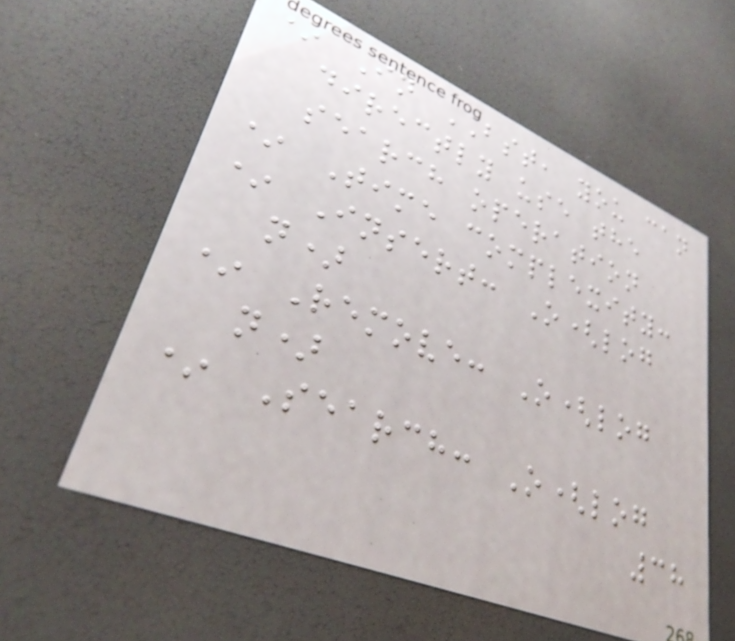* In BST, you can
directly use the
search operation
* Time complexity:
* Insert: O(log
n)
* Remove: O(log
n)
* Search: O(log
38
